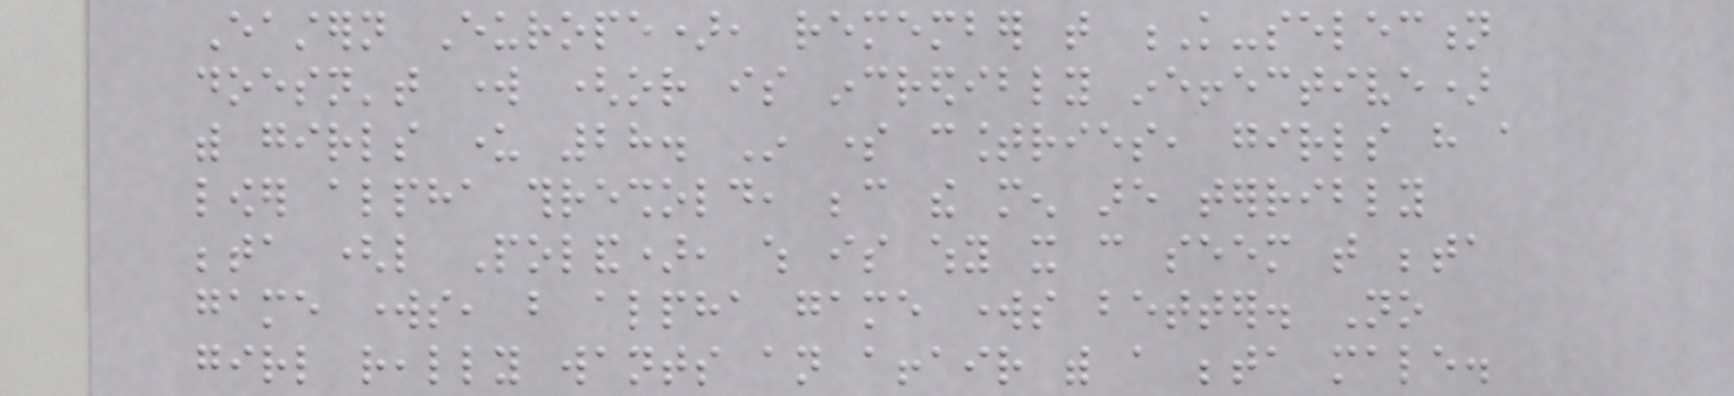Eastern Europe), remember that K-selection
doesn't work (or is incredibly ineffective)
with girls under 28. In some countries, girls have a
lower alpha threshold, because the men are terribly
beta (like Poland), which is why it can seem that beta
game works, but alpha game works better. No
girl really wants an affair with a beta male.
